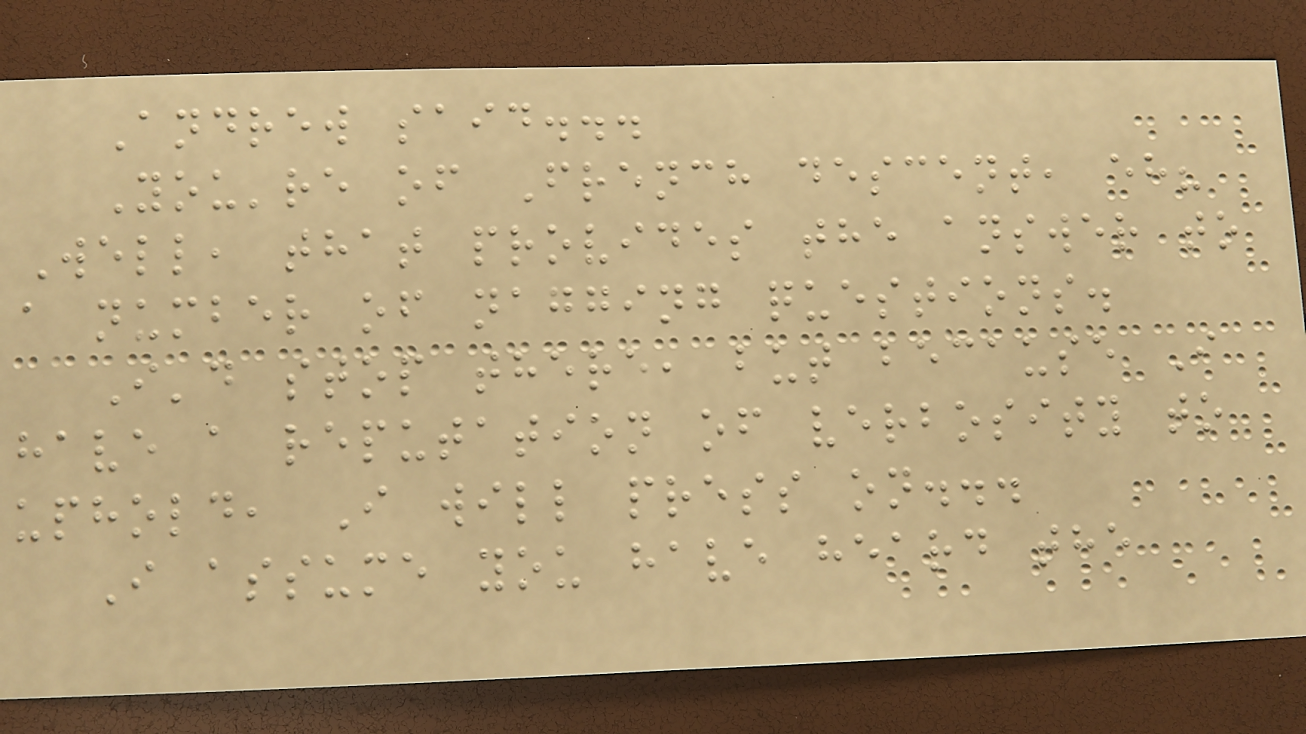Andrew said...
You're of French descent, eh?
Well, that provides the answer to
a number of nagging questions.
I'd stop there, but because I
have a reputation of verbosity to
uphold, I will press on...
I assume you have heard the
